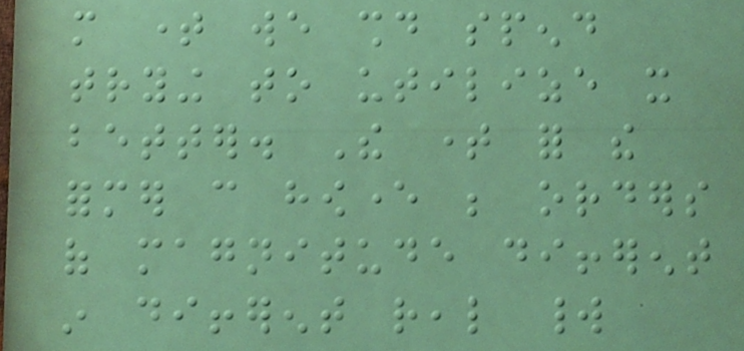more time we should spend
trying to utilize it
better. The time for the
former can however be orders
of magnitude different
in different real world
